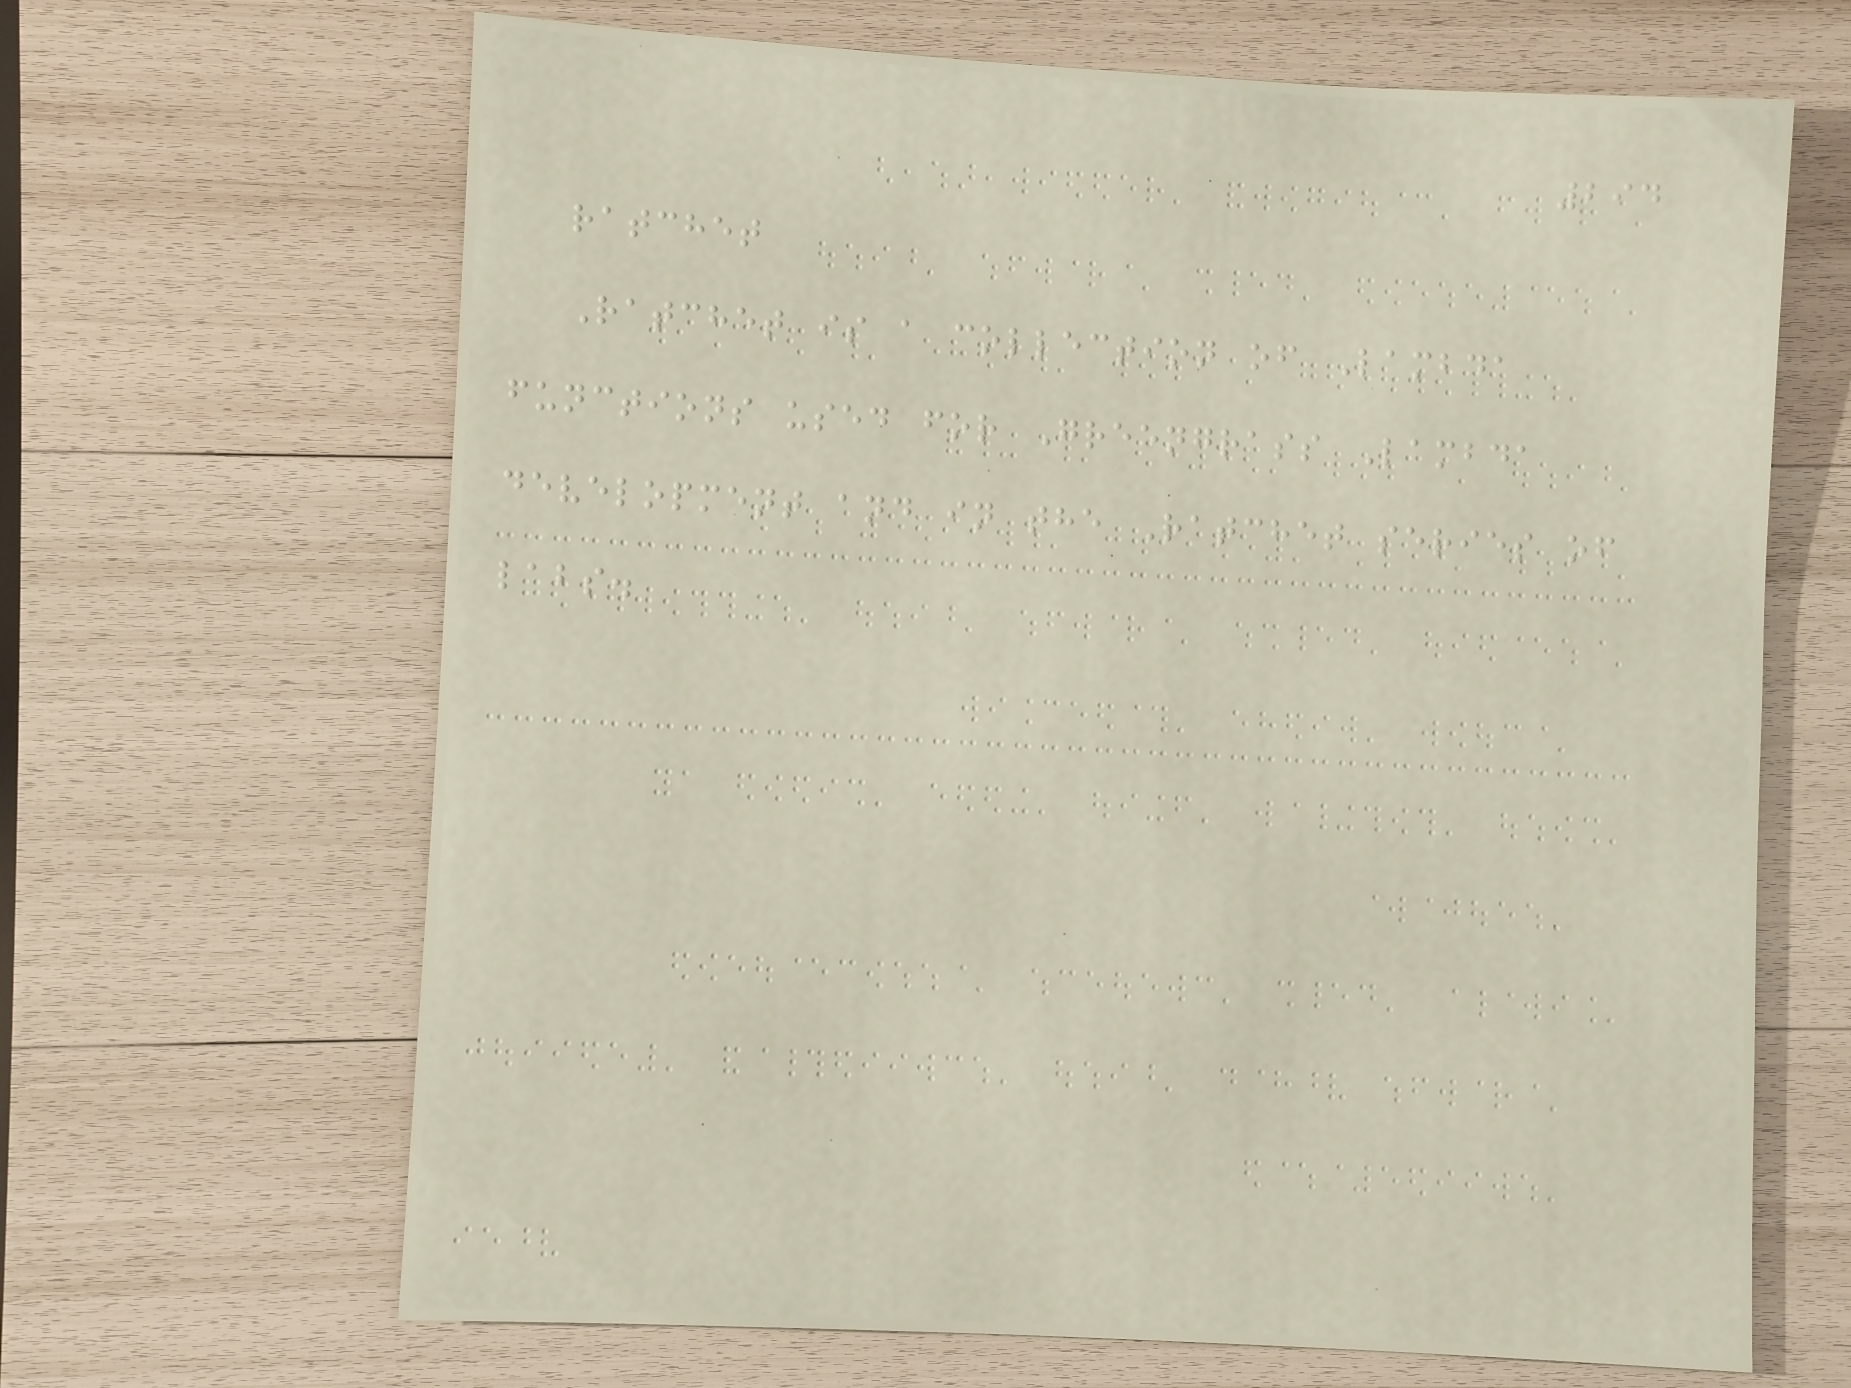294
ratchet
Ratchet is a collection of Lambda
functions used for Greengrass Lambda
development and in the Ratchet series of
labs.
